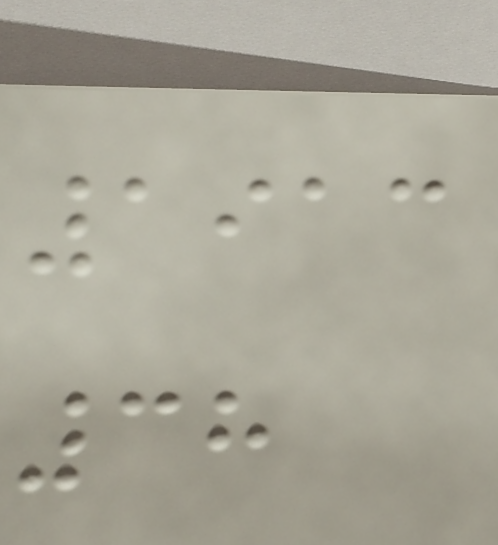1913
38
